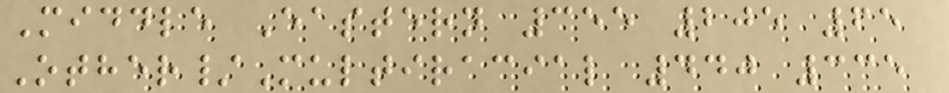Middle Eastern 355 205 65
Other/Multiracial 440 335
